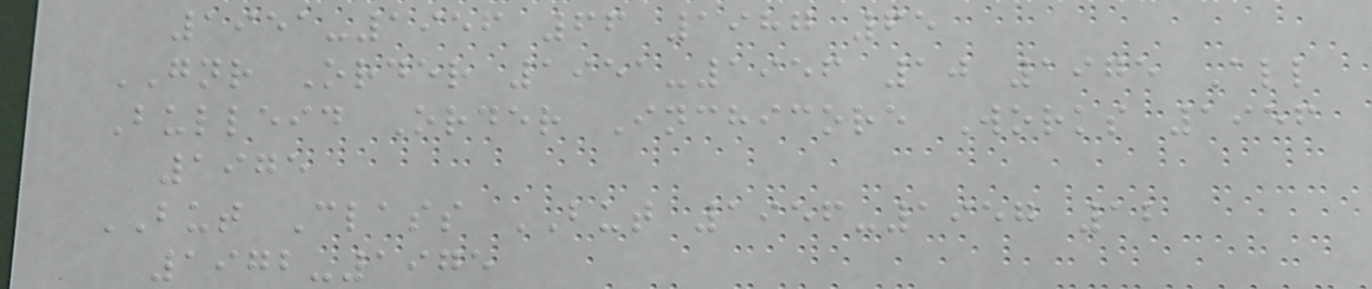1951-1956 66 1987 65
GNR Order 1951-1956 10 1975 All
Bulleid Order Inchicore Works 1956
1975
BUT Class BUT 1956-1957 12
1972-1975
